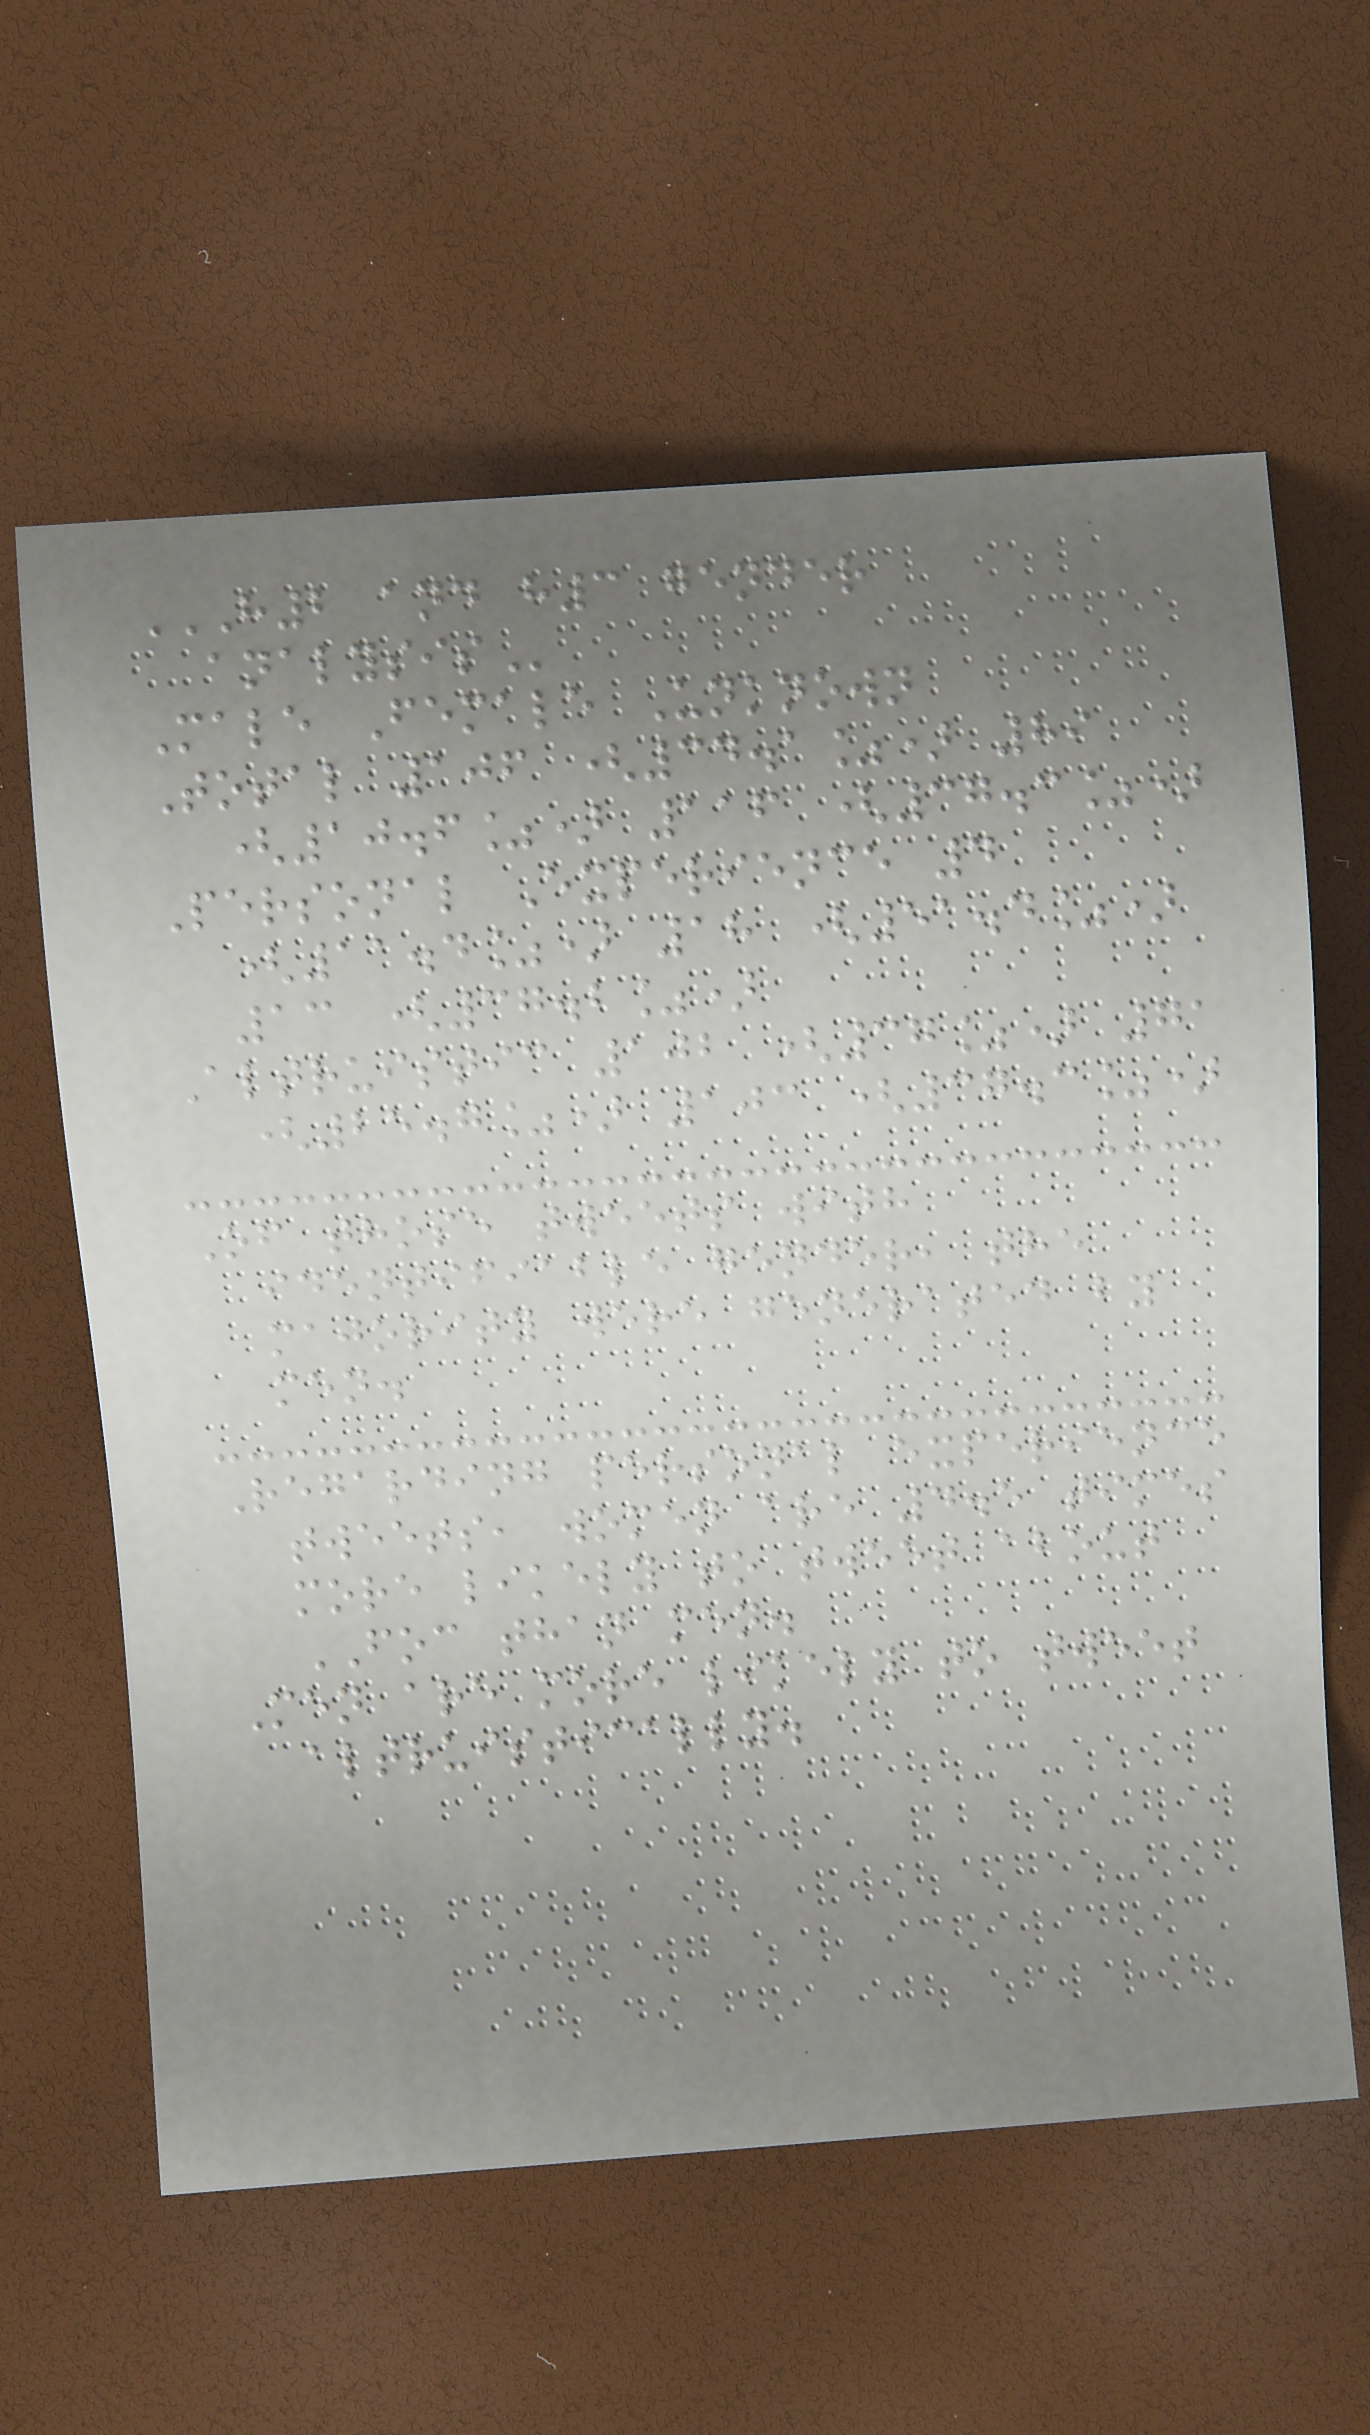H2 AND H3 GENDER
ANALYSIS
Male Female Unknown
Total 106 (34.1%) 89
(10.6%) 116 (37.3%)
Personal Experience 4
(11.4%) 18 (51.4%)
13 (37.2%)
Altruistic 102 (37%) 71
(25.7%) 103 (37.3%)
Of those tweets with
identifiable gender, the
majority were generated by
men.
Regarding personal experience
tweets, women are 4.5 times
more likely to tweet about
FOC than men.
Men are more likely to tweet
altruistically.
